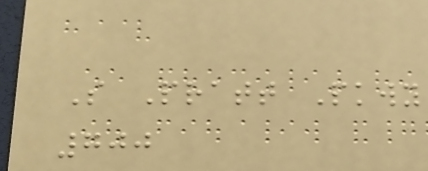S Pratt Pkwy
700
